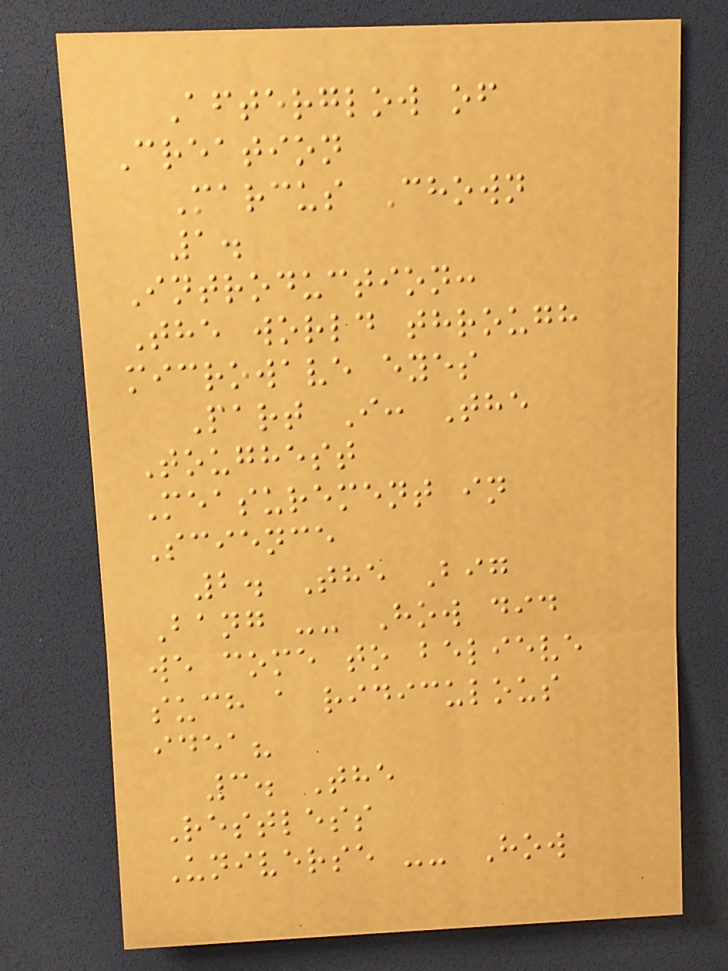Afterglow of
Creation
Marcus Chown
1.
Introduction:
The world through
microwave eyes
Part I: The
Toughest
Measurement in
Science
2. The Big
Bang -- How did
we come to believe
such a ridiculous
idea?
3. The
Restless
Universe -- How
